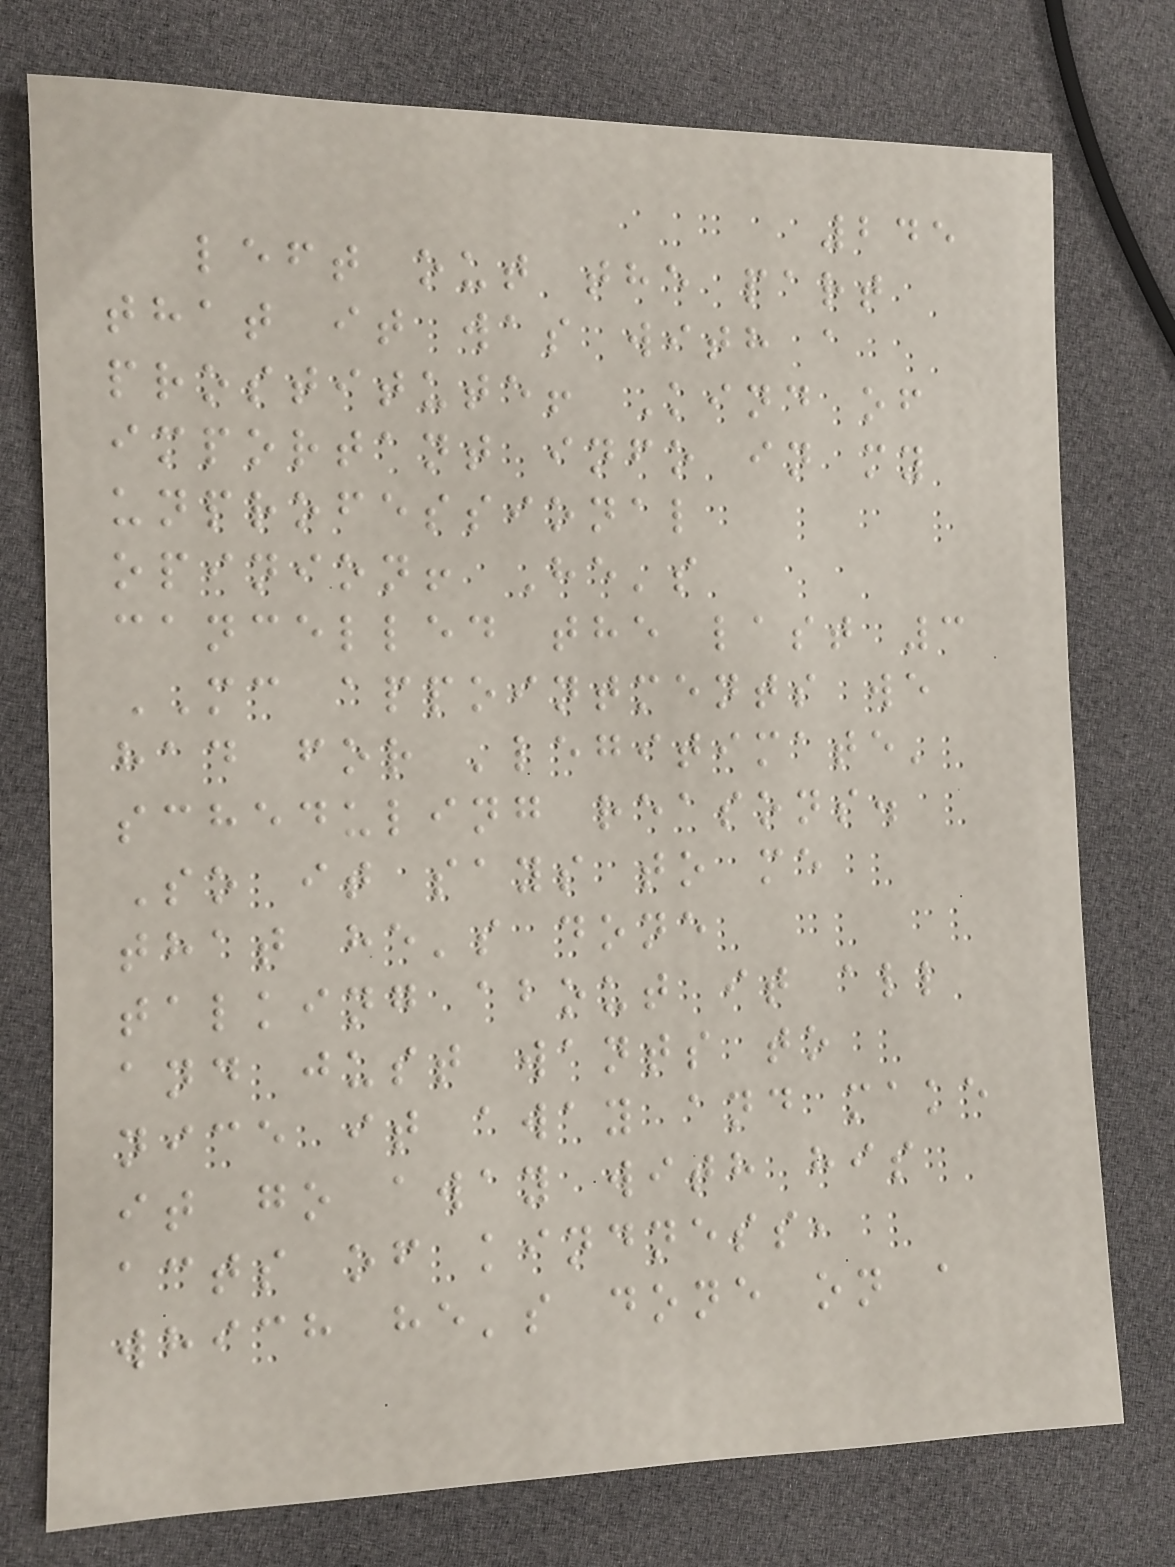245
left out the part
that it was with a
prostitute! Kind of
important info in my
unprofessional
opinion! He's
cancelled the last 3
MC appointments we
had for 'legitimate'
scheduling reasons.
So it says to me
that he's done
talking about it all
and just wants to
nice it away and make
it go away with his
acts of kindness,
which he's done on a
